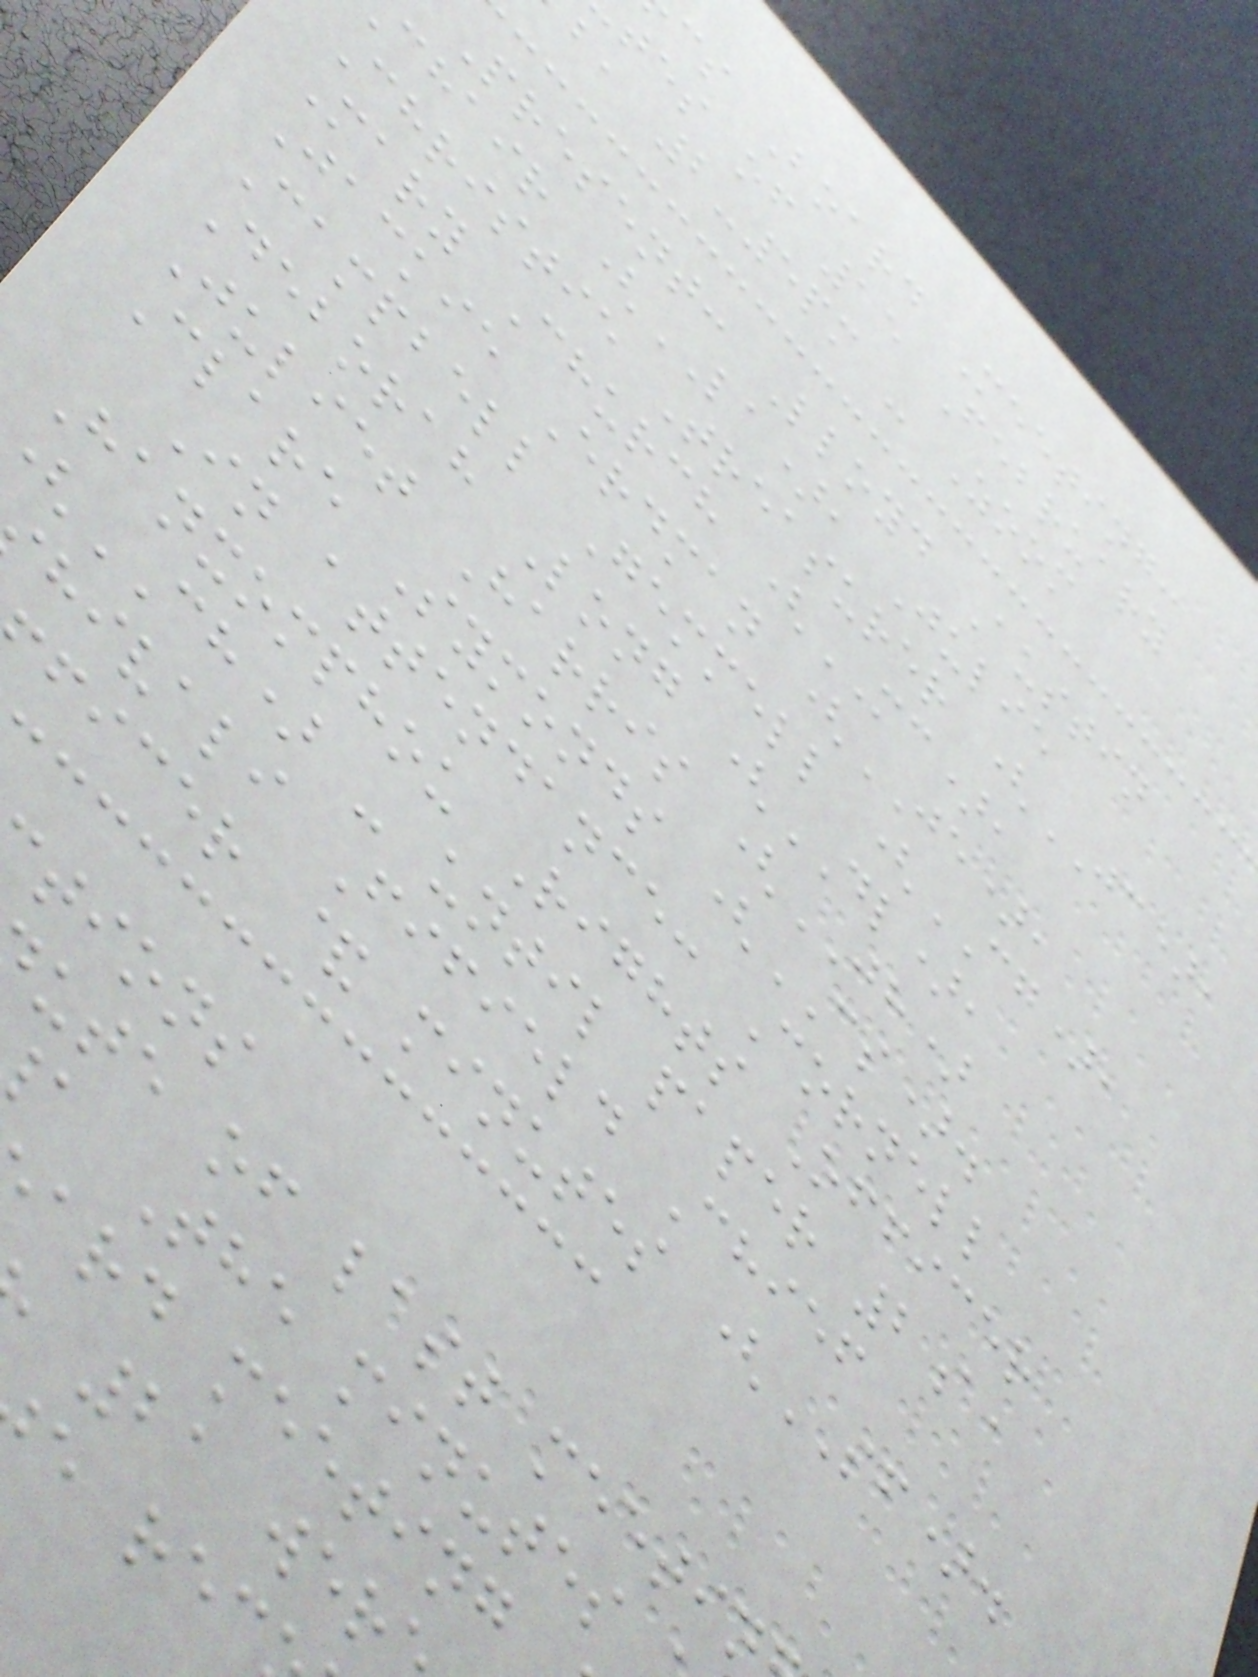cs Board Meeting:
tes of 15 February
b, 2-5pm - Zoom
Present: Lloyd Austin
chair (LA), Julie
Christie Treasurer (JC),
Mary Church (MC),
Jackie Erdman (JE),
Campbell Gemmell (CG),
Deborah Long (DL),
Juliet Harris (JH)
Clare Symonds (CS).
In attendance: Cornell
Hanxomphou Rights Officer
CH) - until paper 2a,
hivali Fifield Chief
ficer & minutes (SF).
tions
ute of last meetin
a The minutes
ard meeting
